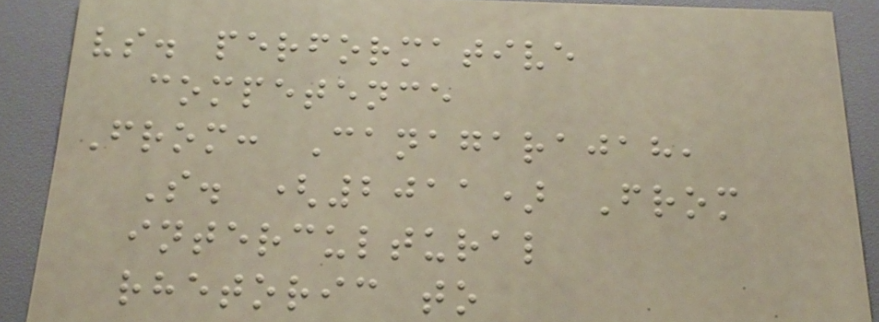vs. performative
competence
From: Canagarajah,
S. (2011) From
intercultural
rhetoric to
